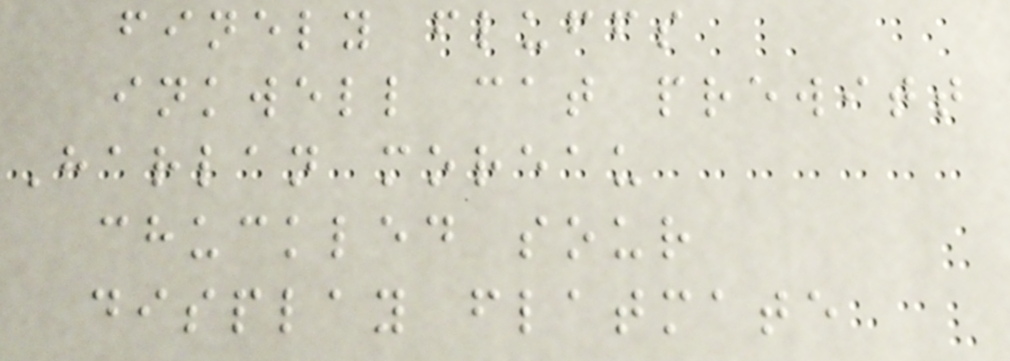finely fluffs
inkwell cat prewitt
Harlan moreau
chuckled sour
display flatmate
